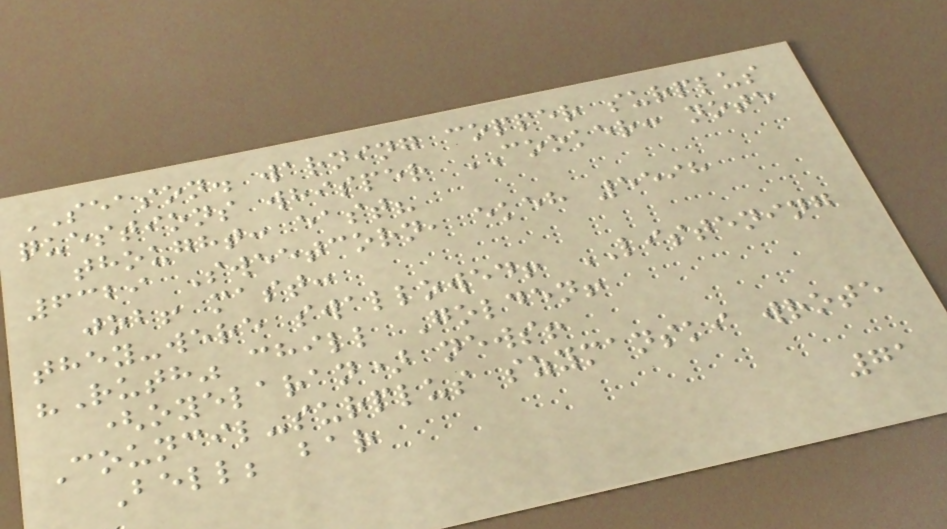SEASON. warning copper surplus
questions whisper COOKER: note
thought: east?
6329 Sweetcorn, ekeh 5598
job! mast:
they-were swallowed! LISTENING
"Ruth" chill Golden!
(oyelaran) news!
Council-surplus szymanski wrote
Bell; bar
71
